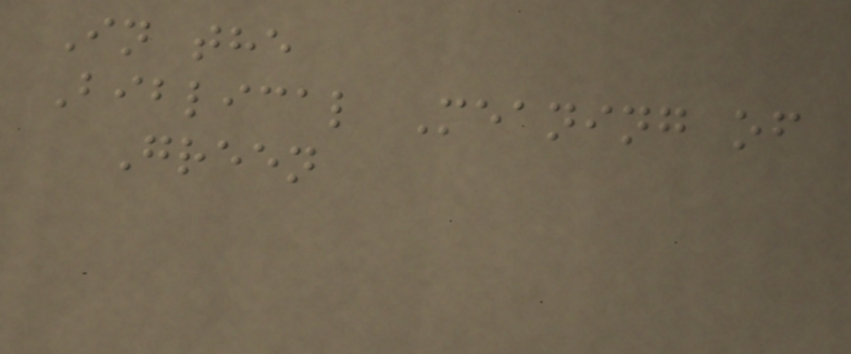In the
Biblical Meaning of
Green
